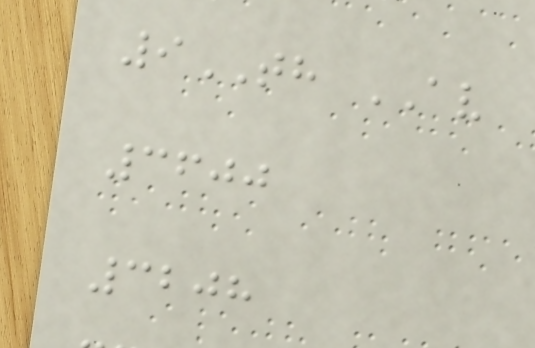9TH AV
3600
3208
